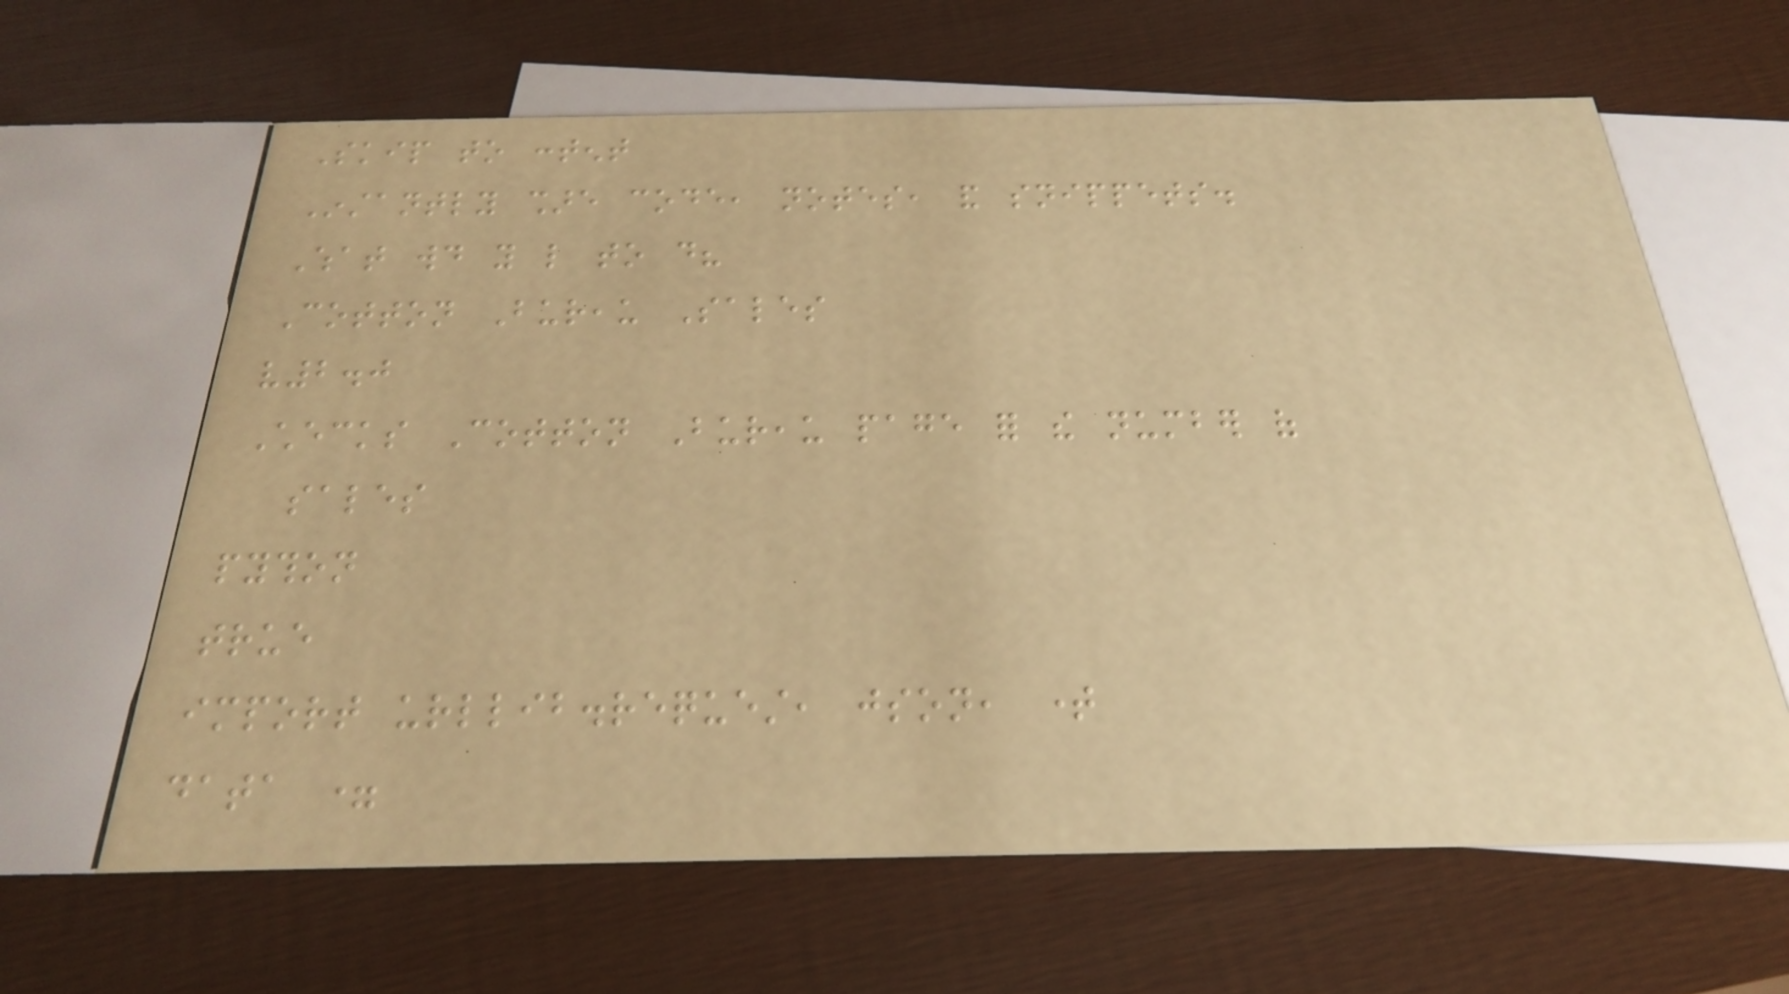Skip to content
Instantly share code, notes, and snippets.
What would you like to do?
Cotton Bureau Sales
v2.0
Checks Cotton Bureau page for the number of
sales
python
true
import urllib.request, json, time
data =
